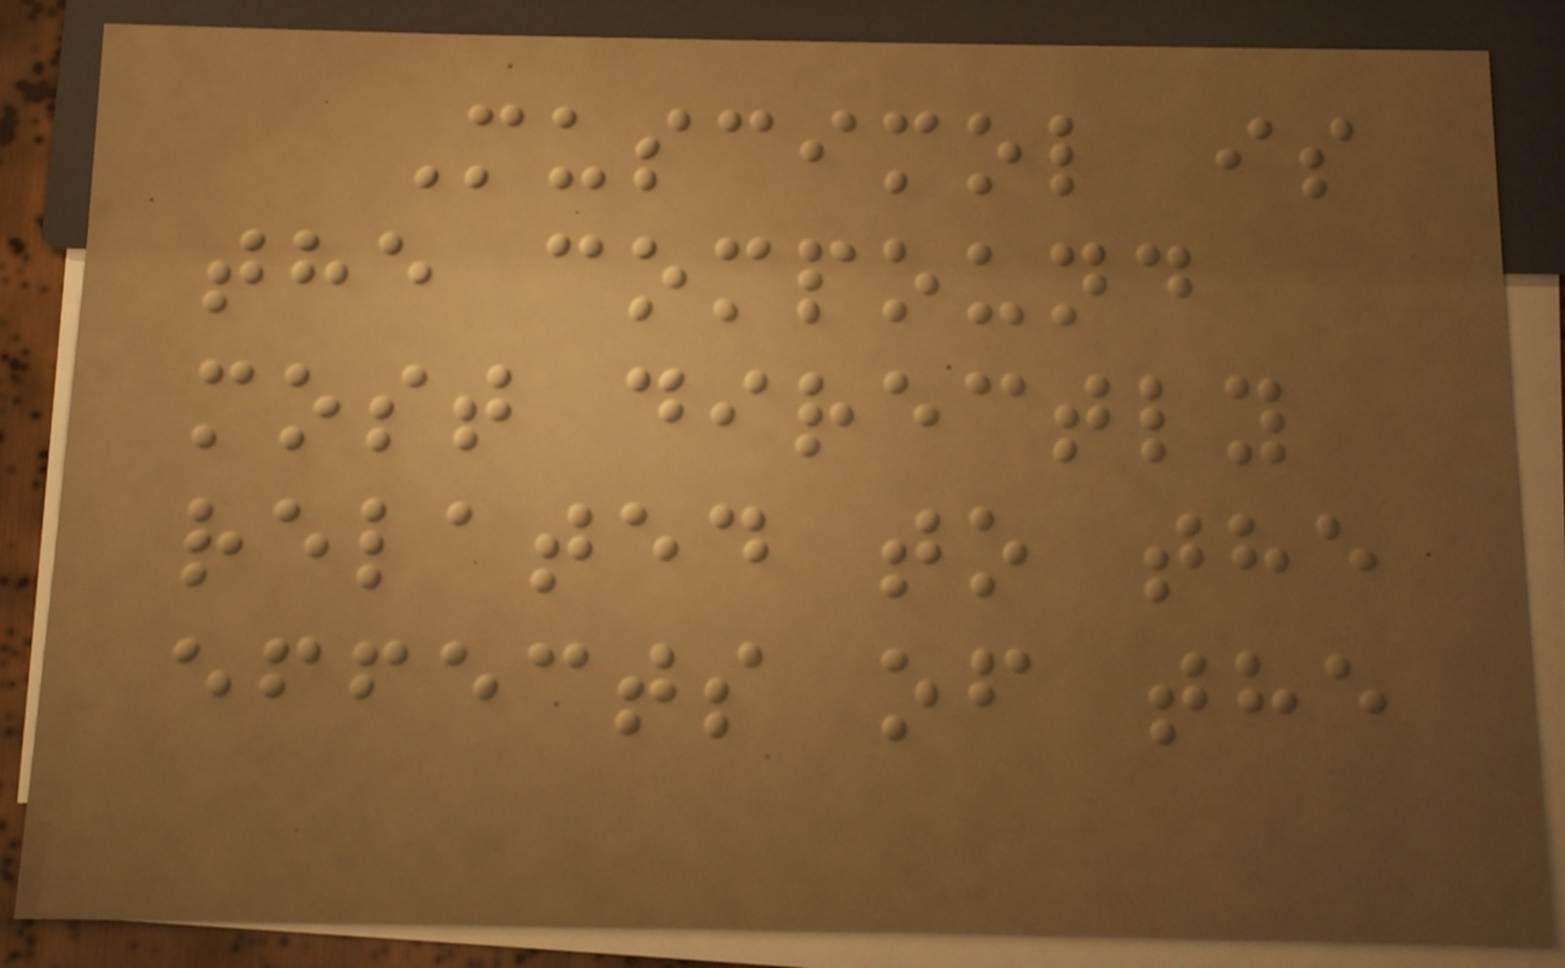Muscimol is
the compound
most directly
related to the
effects of the
